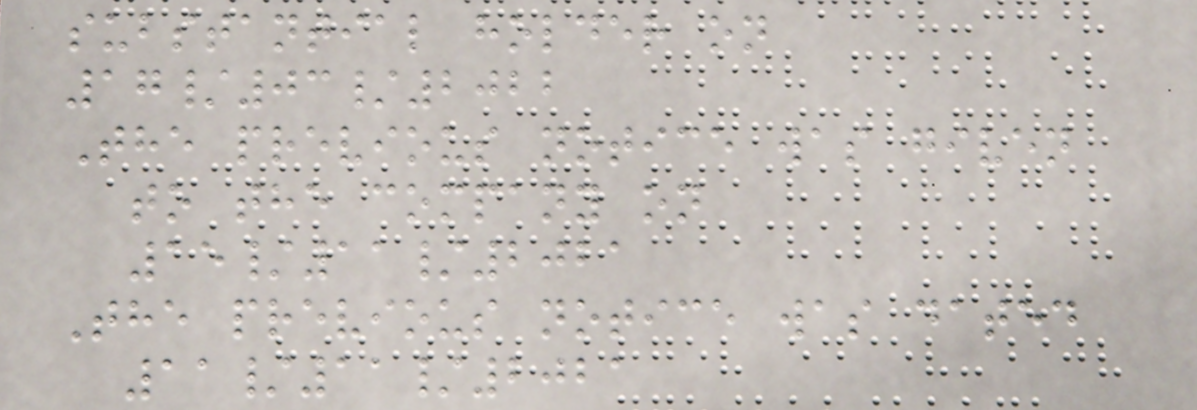substantial holder on
17/03/2022
The previous notice was given
to the company on
15/11/2021
The previous notice was dated
11/11/2021
